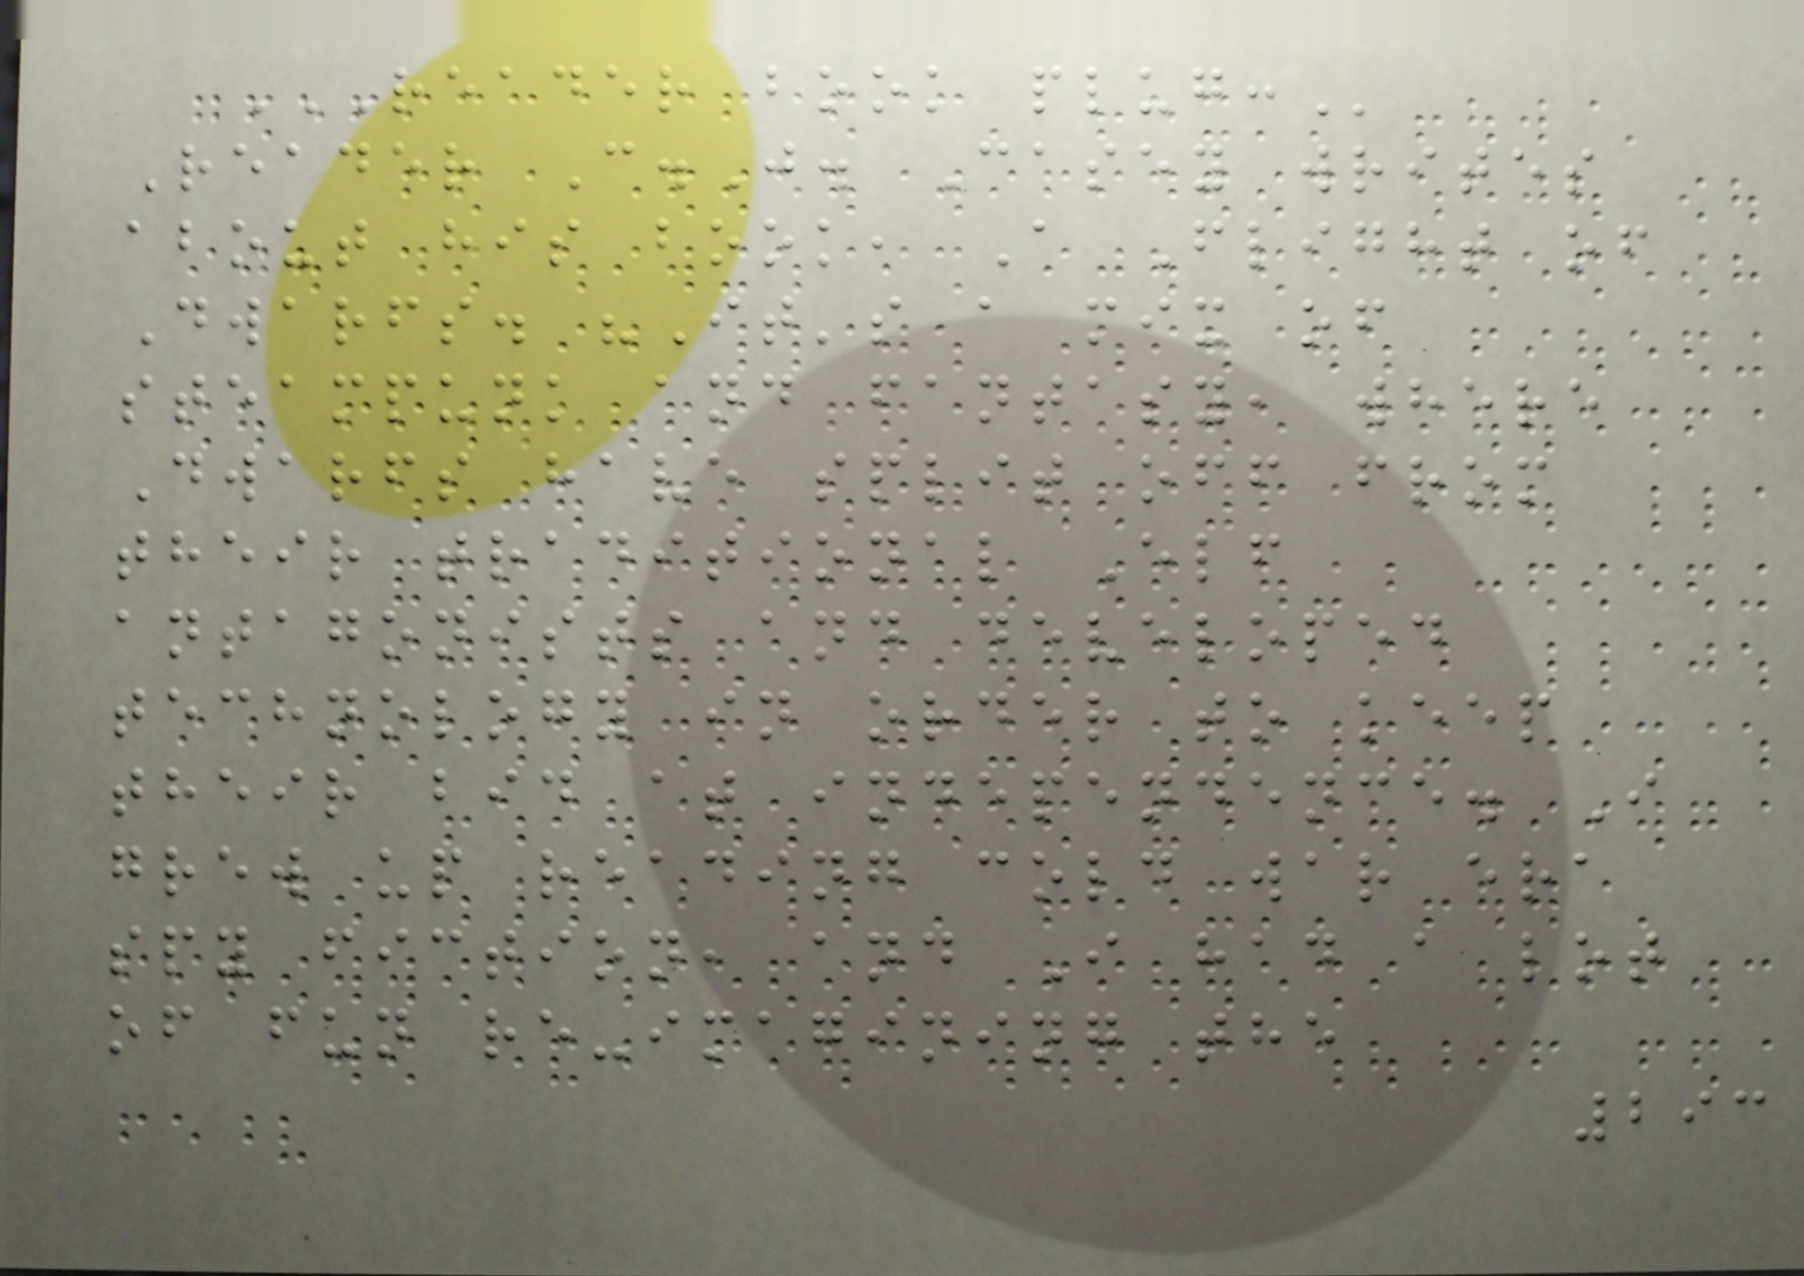READER BOOK PLUG:
Reader C.J. Casey writes
about his book, A Flight of
Dwarfs. "It's a mix of
steampunk and fantasy, where
Dwarfs have split off from
their traditional Elf
antagonists and developed
technology in order to keep
their bid at independence. I
grew up reading cold war era
spy fiction, and I had a lot
of fun re-imagining the
293
